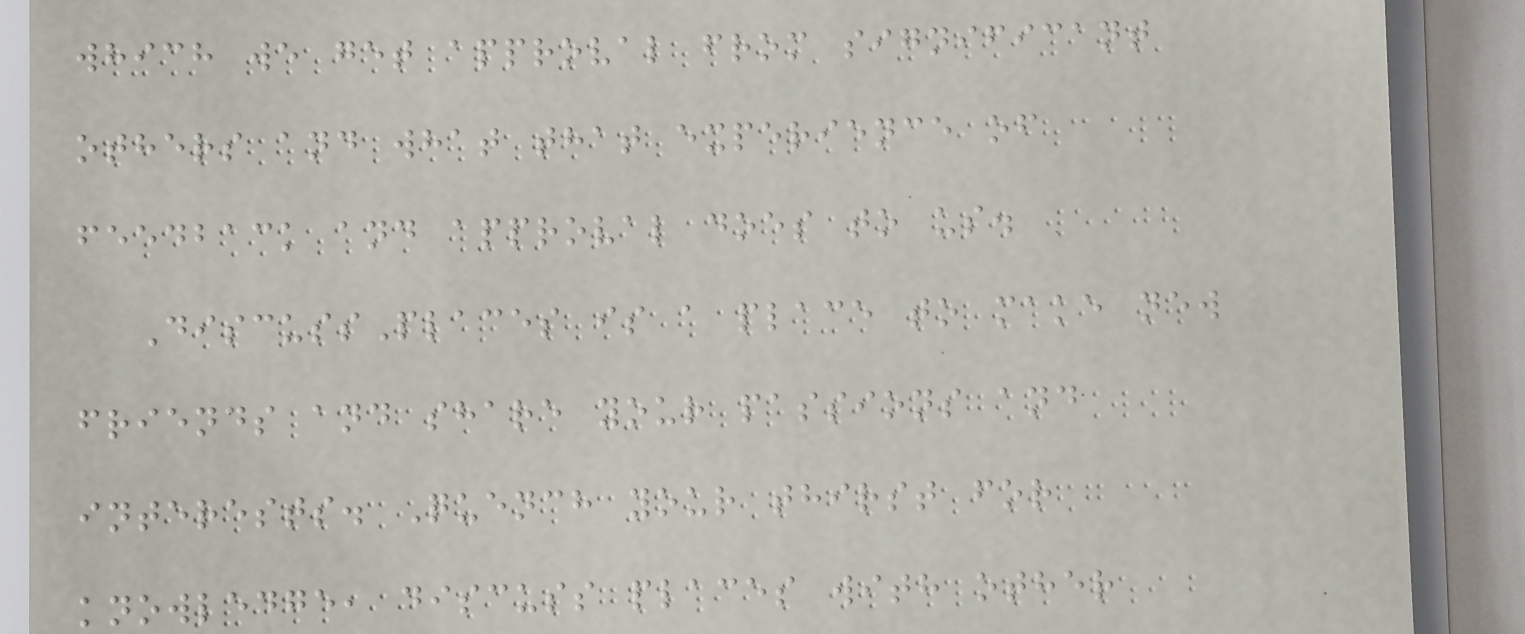which we get approval from significant
others and what that experience of
feedback and approval does to us.
DiscussPlaces is a place to make new
friends and share your passions and
interests. Quench your thirst for
knowledge, discuss places with other
